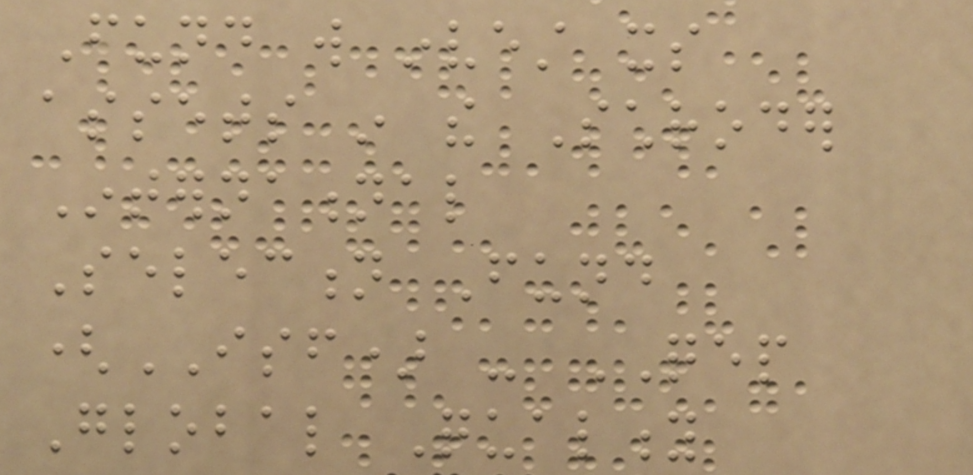Fund will invest its
assets in the Schroder
International
Selection Fund
(ISF) - QEP
Global Quality
